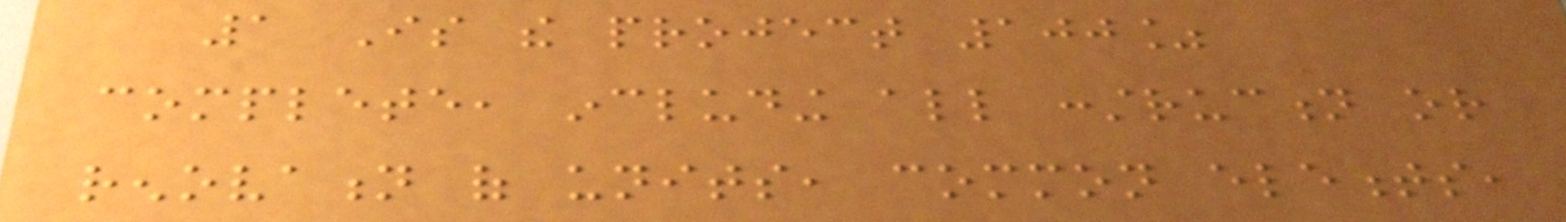1 Is the project 100%
complete, including all construction or
renovation of units, common elements,
